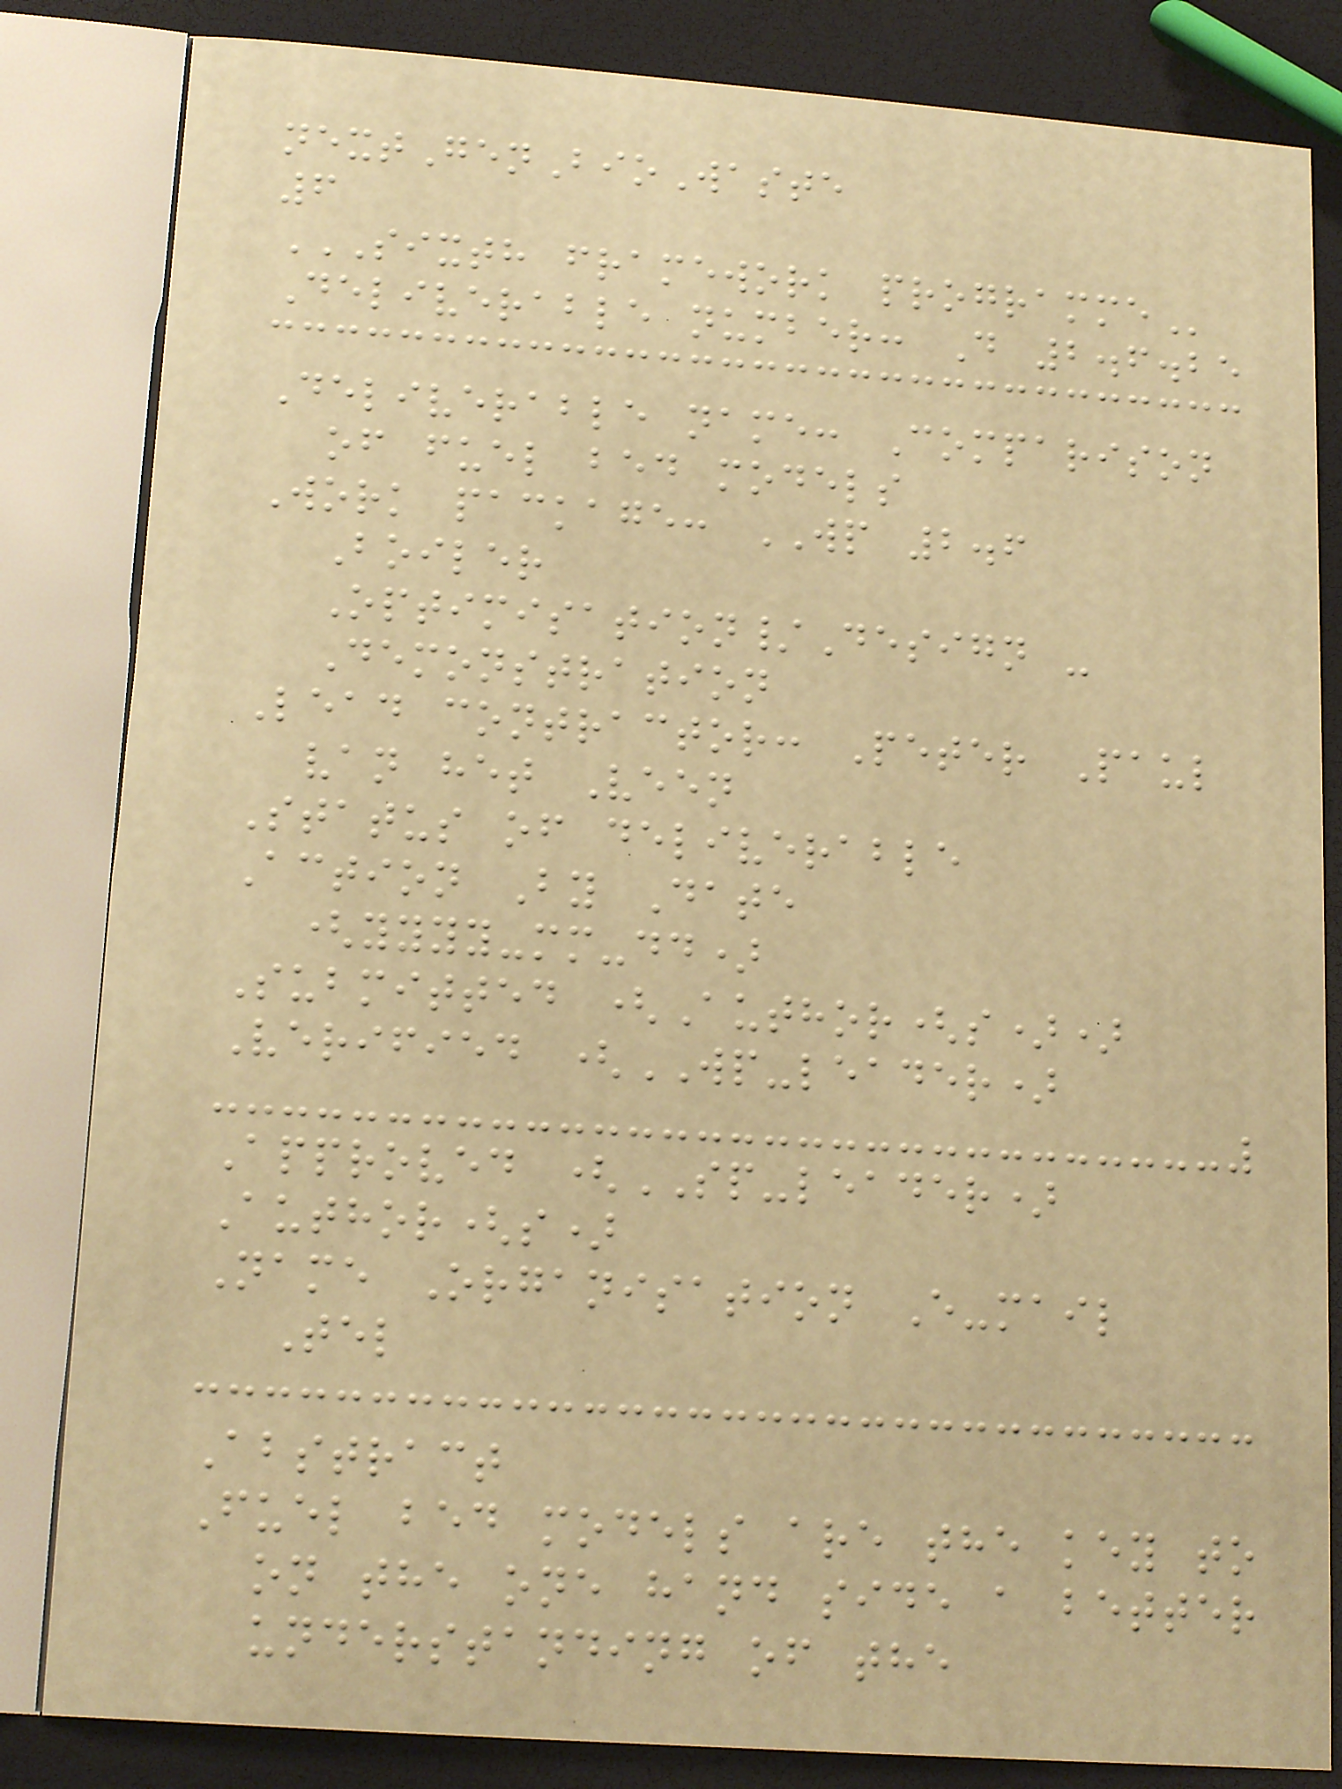nextGenBioWaste
6
SIXTH FRAMEWORK PROGRAMME
Deliverable number: D 2.6.25
Deliverable name: Comparison
of fuel bed models
Work package: WP 2.6
Boiler
Optimisation/Design -
Demonstration
Lead contractor: Peter Paul
van het Veen
Status of deliverable
Action By Date
(yyyy-mm-dd)
Submitted (Author(s))
Verified (WP-leader)
Approved (SP-leader)
Author(s)
Name Organisation E-mail
Tel
Abstract
Fuel bed models are the key to
on the one hand side a better
understanding of the
